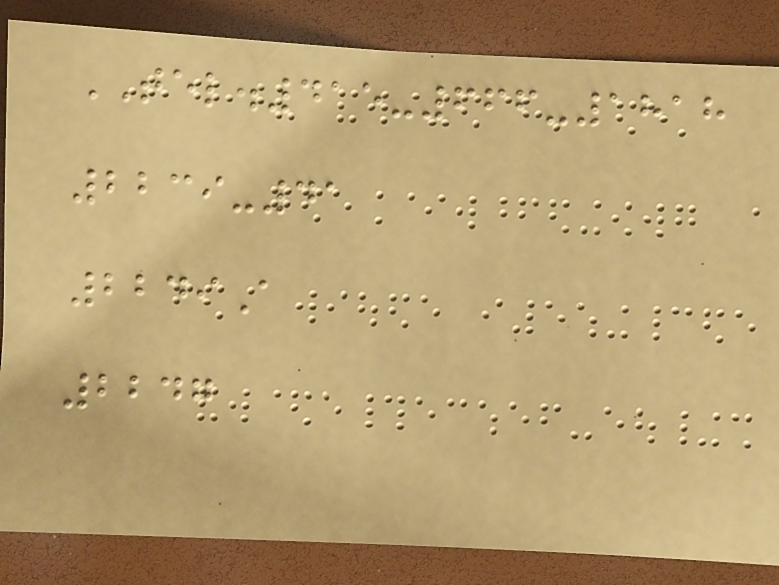TEL.415-666-1818
2239-41
2249A
2247
